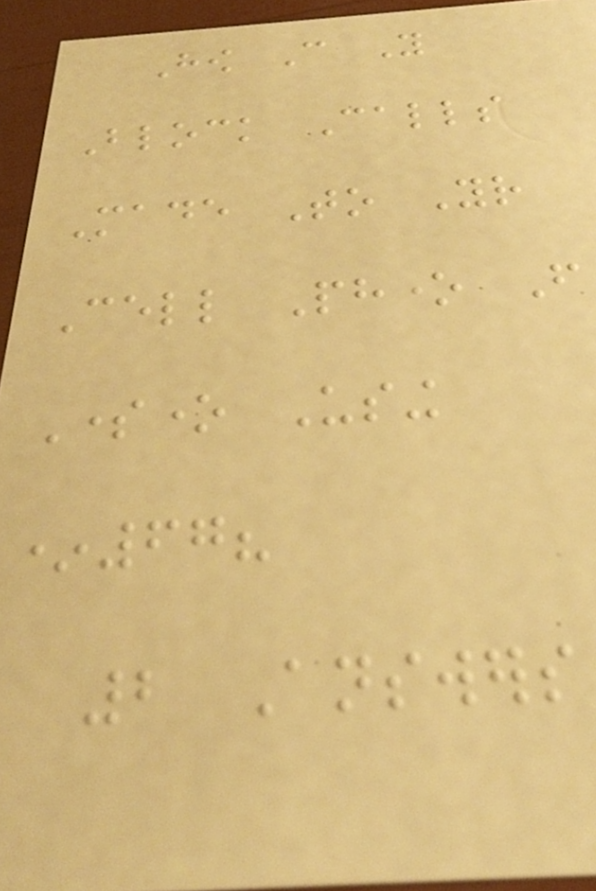How Can You
Block Calls
Made To Your
Cell Phone From
Someone Using
*67?
2 Answers
